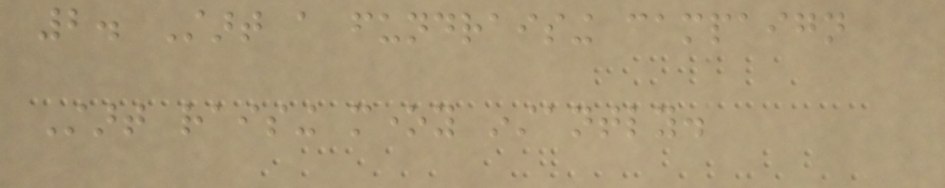2. Start a fundraising campaign
Start raising money instantly.
